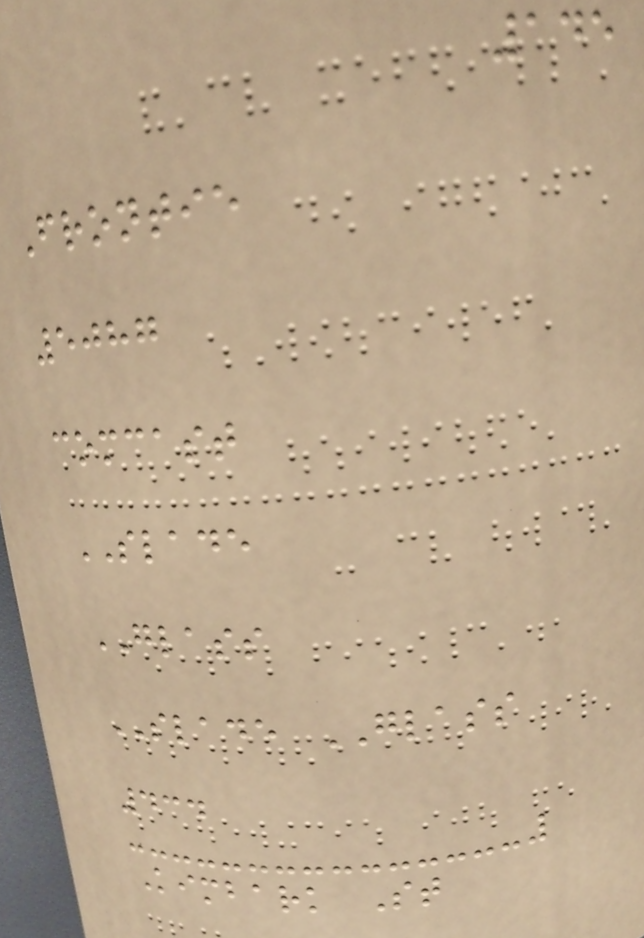145
Frontie
5087
comcast
SLADE
GLASS
SLADE GLASS
434
Kimbark St
